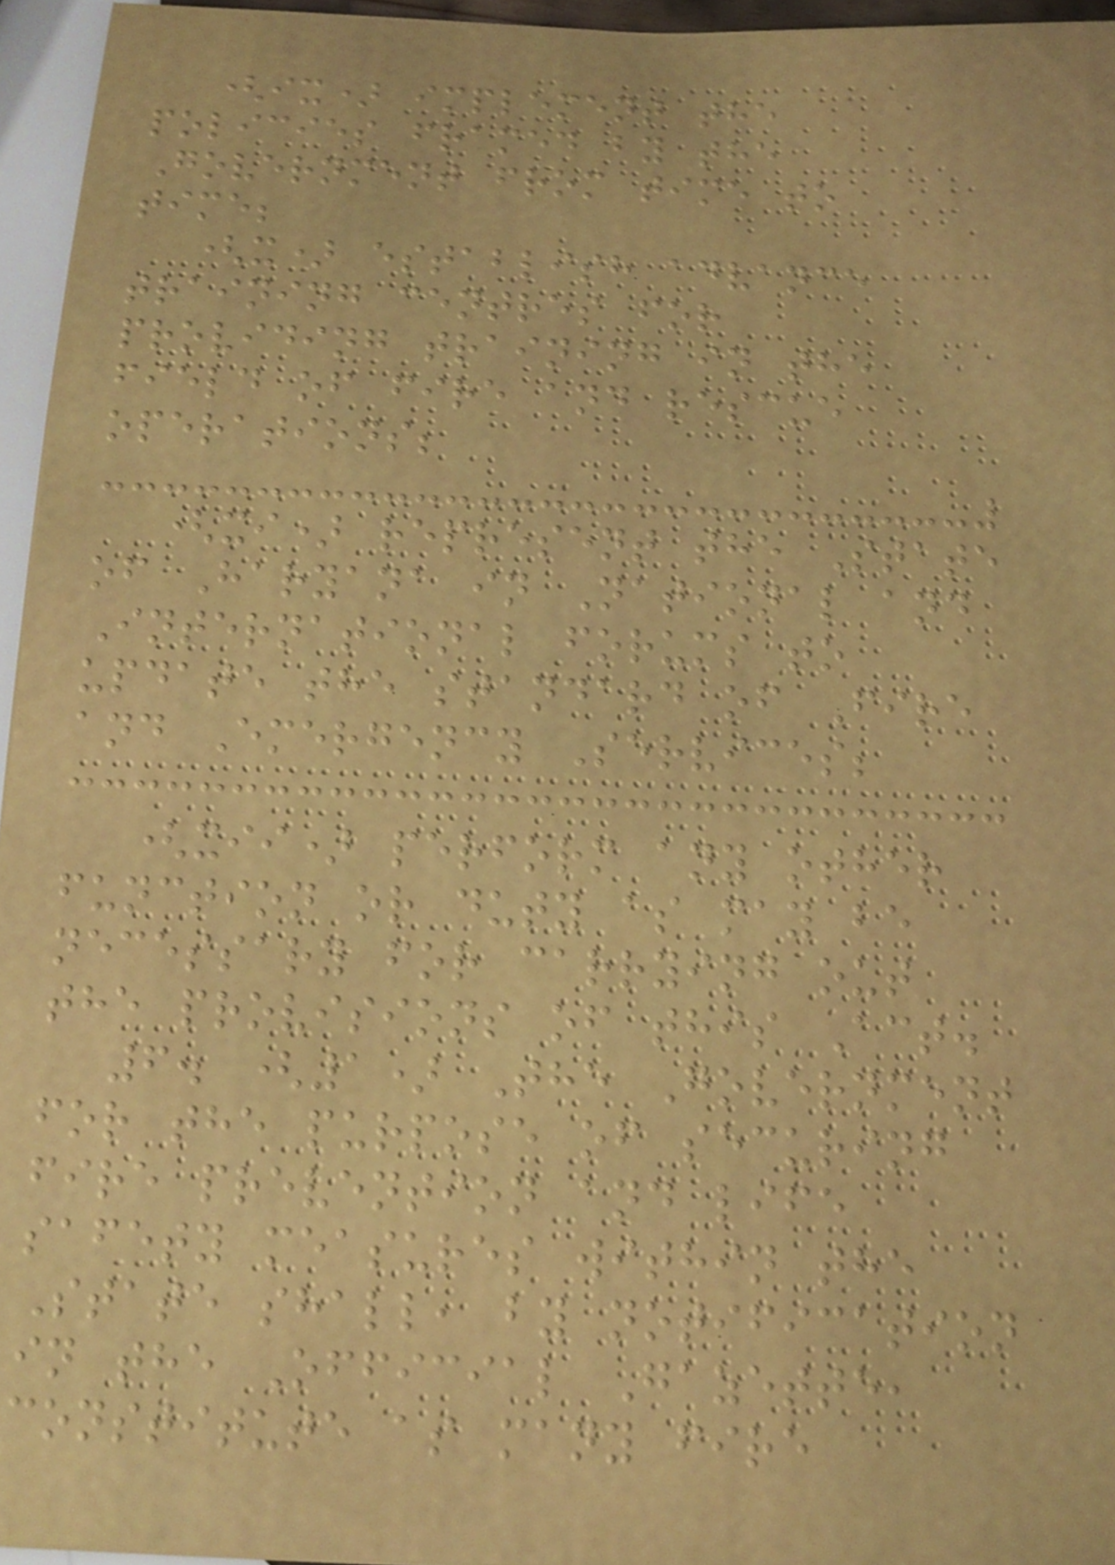(ix) implement the
policies framed by the
Government from time to
time;
(x) establish advance
training centres for
providing training in the
field of fire and rescue
operations;
(xi) represent the State
of Haryana in National and
International forums to
update the standard of Fire
and Emergency Services;
(xii) perform any other
function or duty as may be
necessary for carrying out
the provisions of this Act.
6. (1) The Government
for the purpose of securing
fire prevention and life
safety measures within the
State shall, by notification
in the Official Gazette,
constitute as many fire
